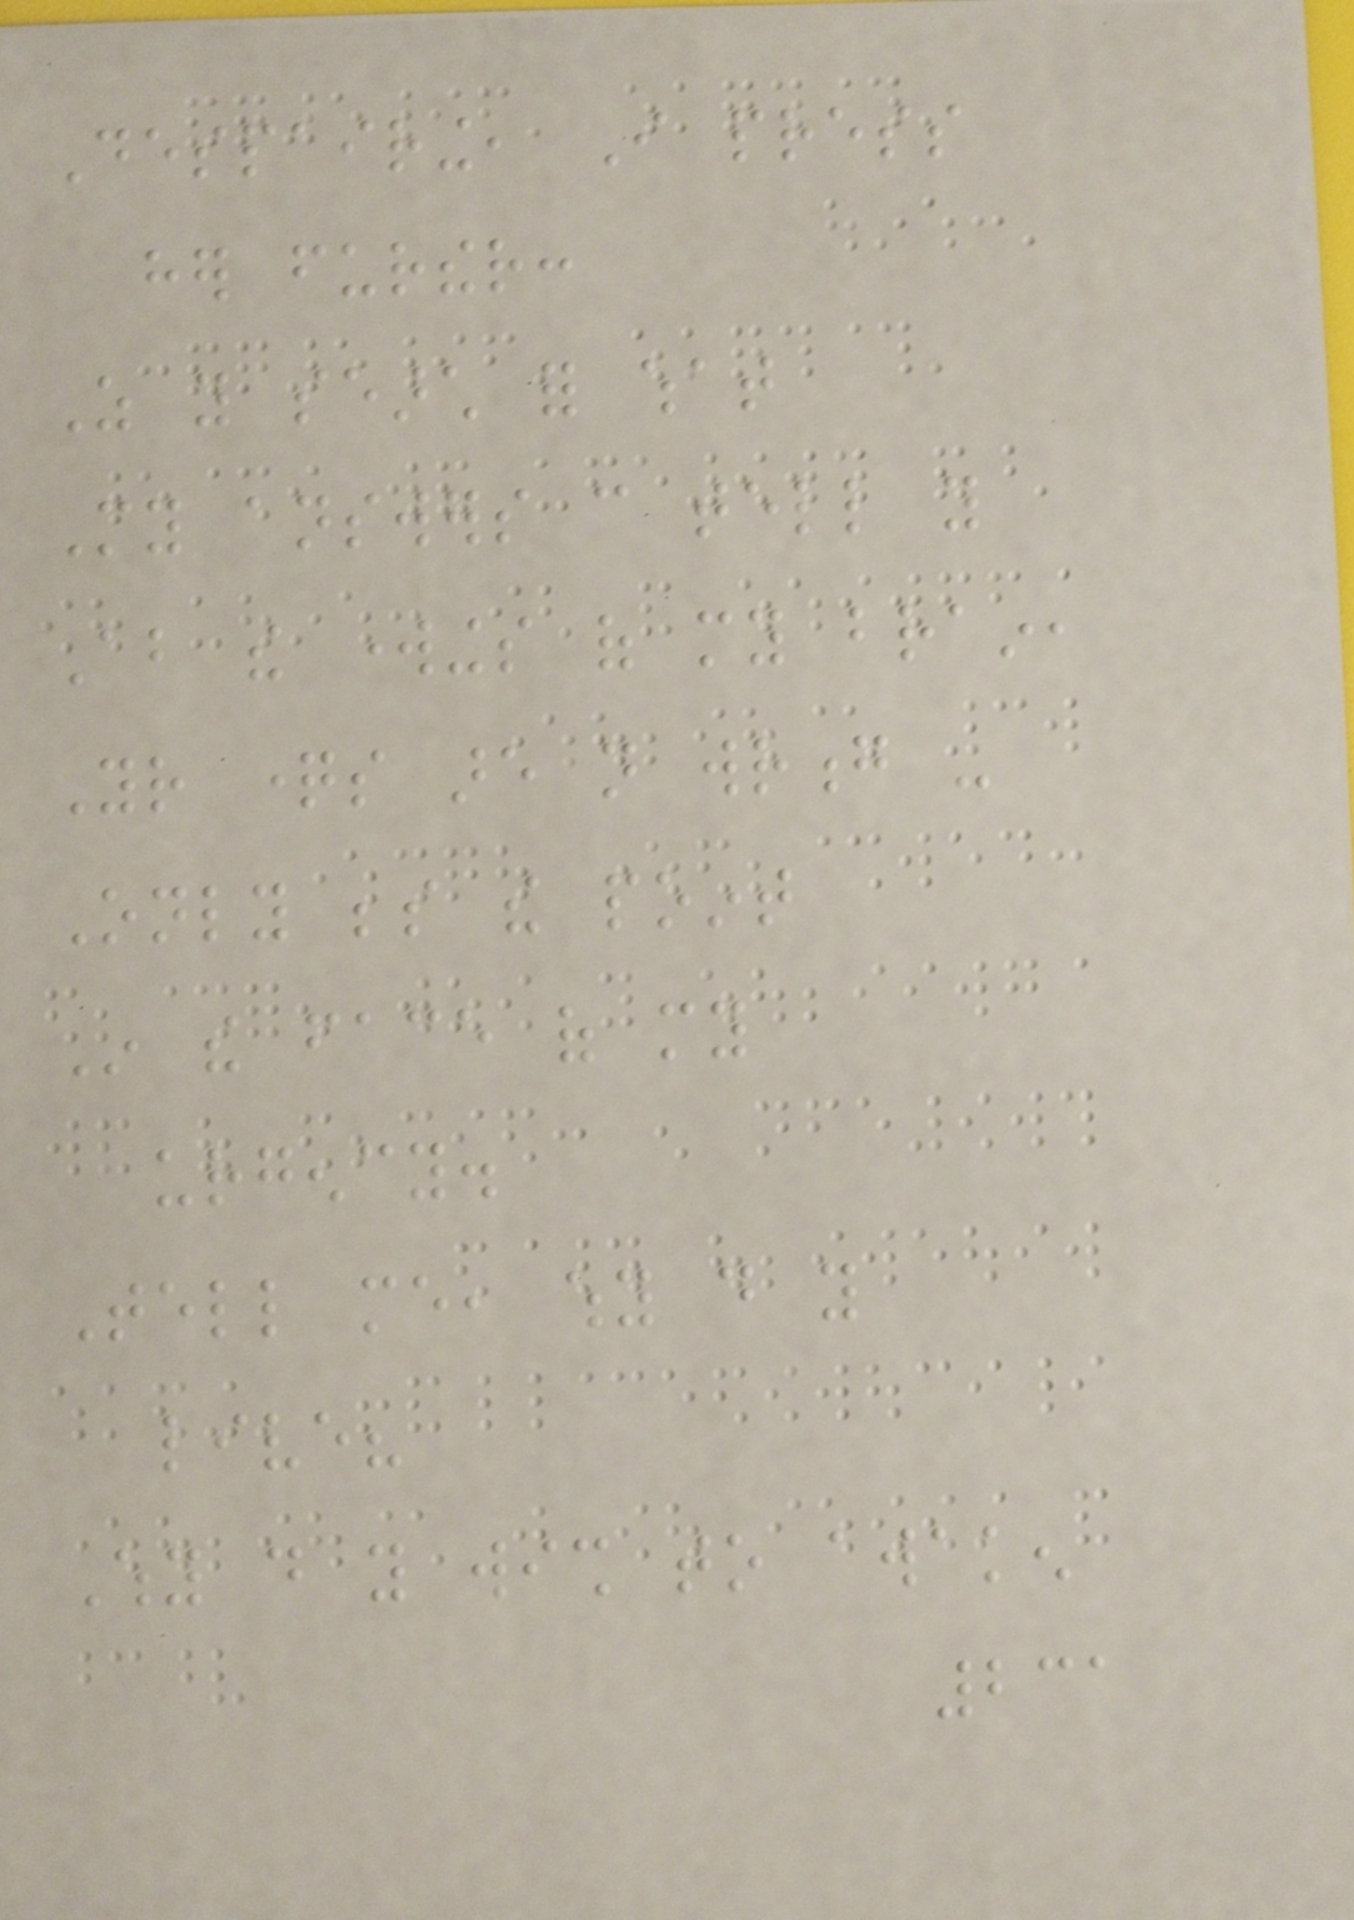Despairing, I press
her further:
As you search for what
My answers can tell you
About the workings of my brain,
Your questions are not wrong -
Only beside the point
In the face of my
urgency.
Tell me, why do you
live?
Why do you wish to awaken
231
